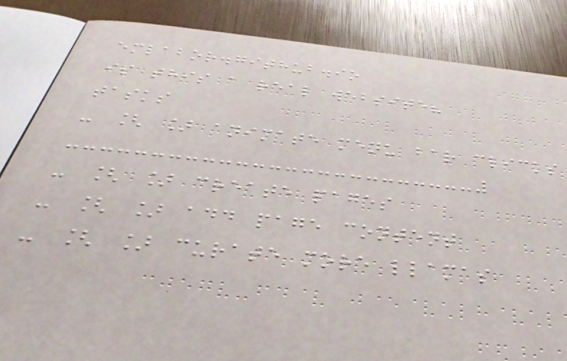emlabor.github.io
is this a real website?
tasks
- [ ] animate menu bar clicks
- [ ] create pages
- [ ] add page content
- [ ] curate more llamas
